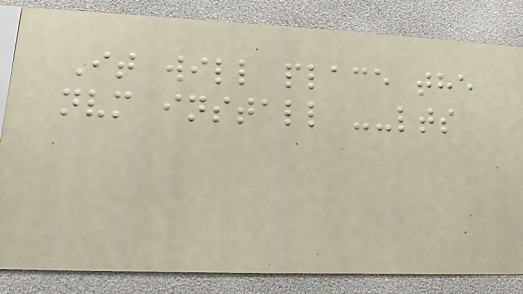It will place the
nvm install --lts
